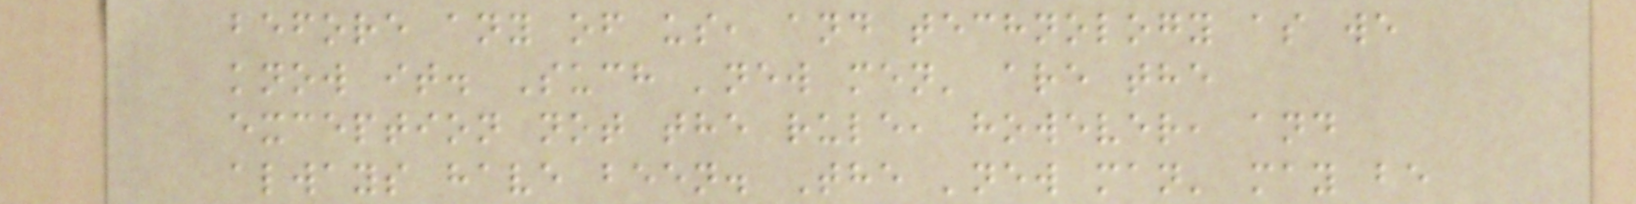before any of us, and technology as we
know it. Such 'new men' are the
exception not the rule, however, and
always have been. The 'new man' may be
